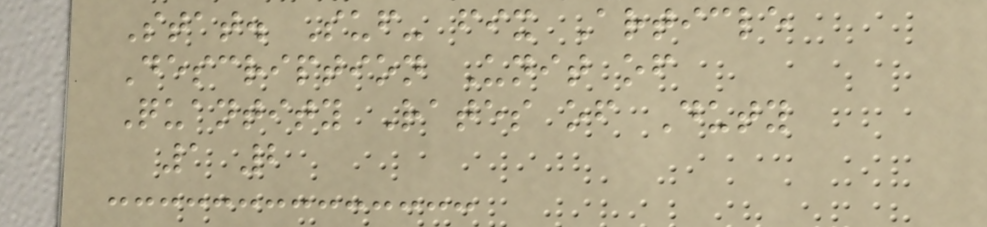Stat. Suf- fix Article
Description Unit of
Quantity Rates of Duty
1 2
